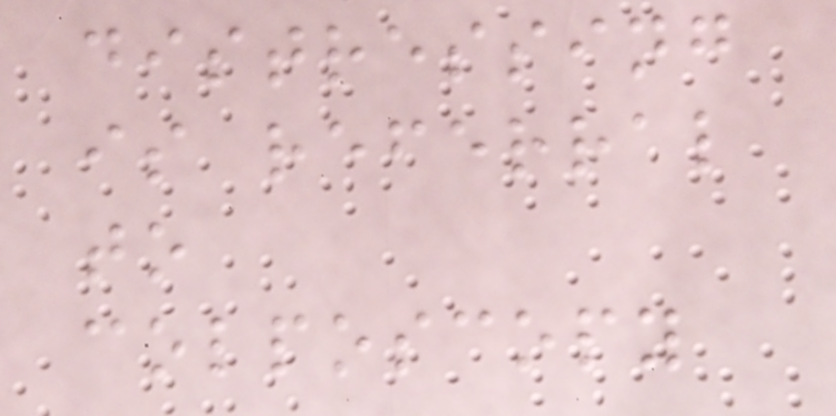distressing
is referral
to
colposcopy
